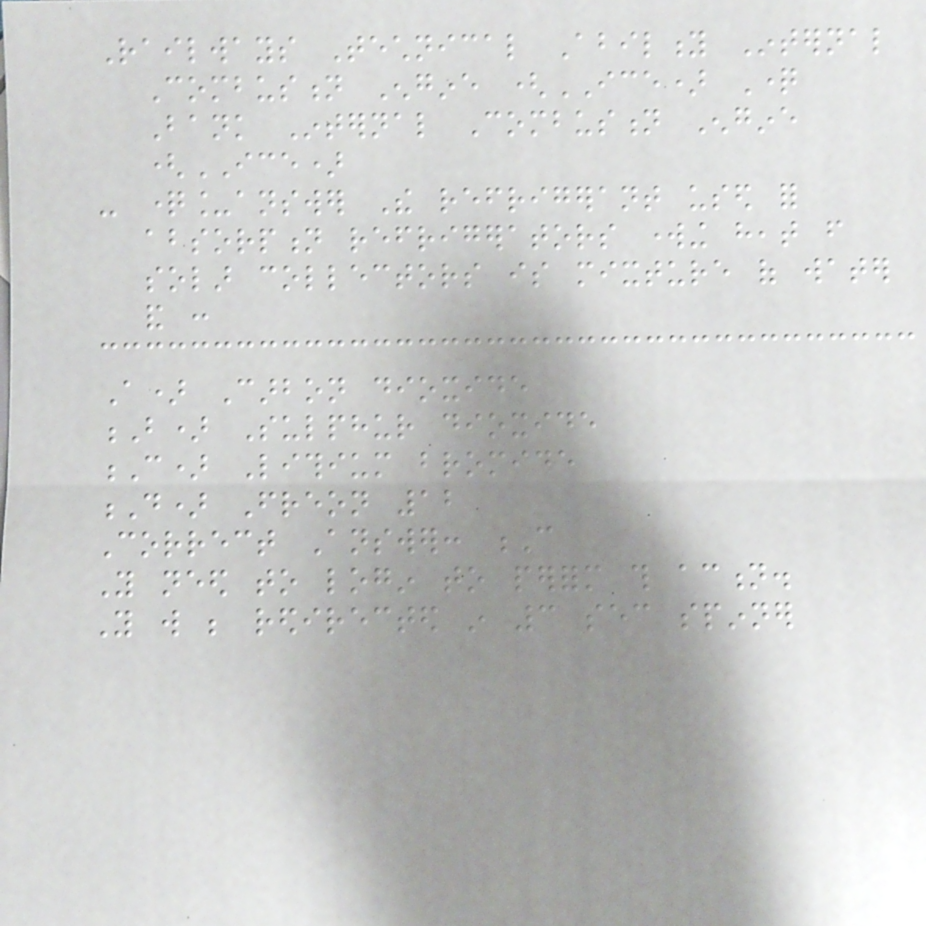Railways Technical Ability Internal
Combustion Engine (ICE) Question
Bank Internal Combustion Engine
(ICE)
- question_answer The refrigerant used for
absorption refrigerators working heat from
solar collectors is mixture of water
and :
A) Carbon dioxide
B) Sulphur dioxide
C) Lithium bromide
D) Freon 12
Correct Answer: C
You need to login to perform this action.
You will be redirected in 3 sec spinner
